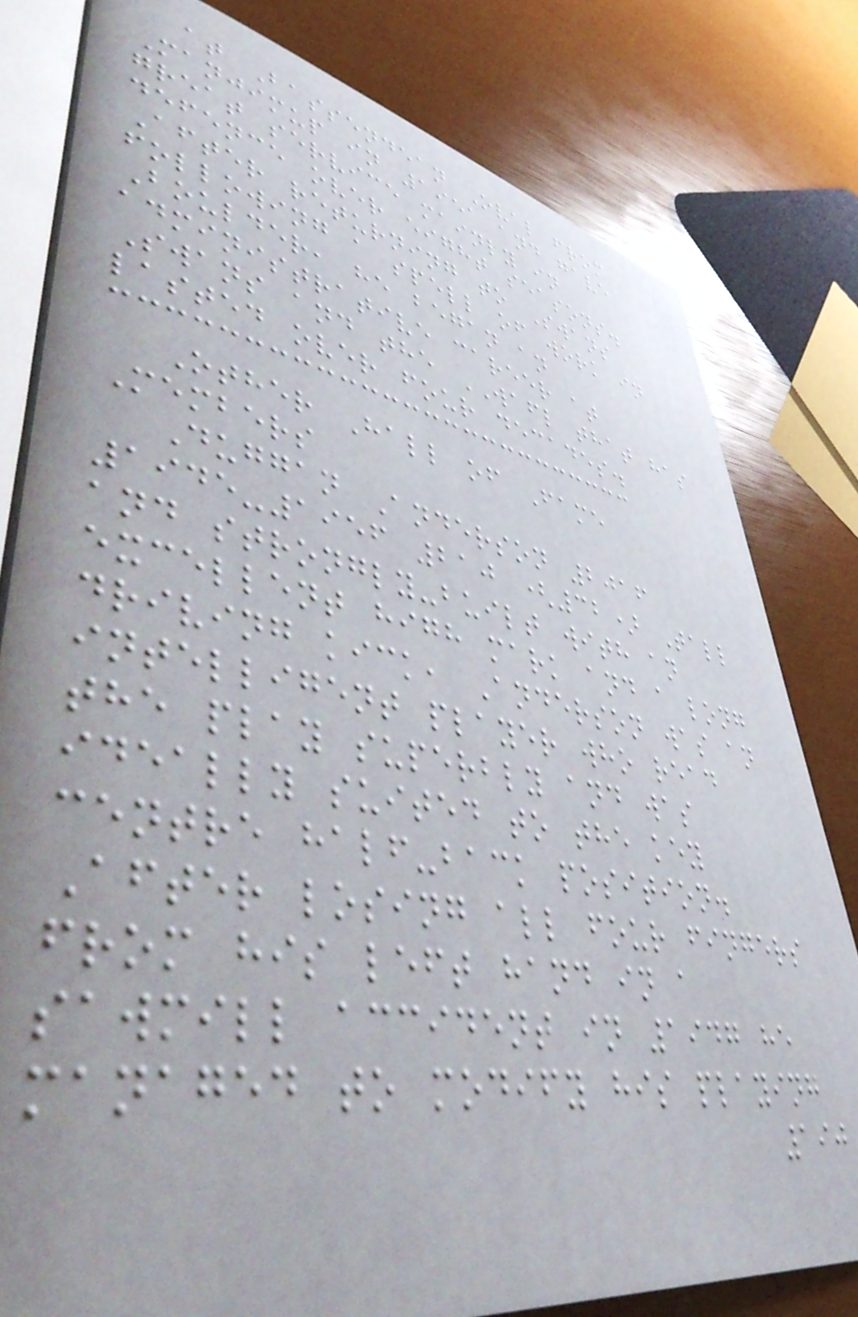at Bassendean Oval from
Manjimup in 1951 and gave
great service mainly in
defence over eight seasons.
After returning to Swans
following a spell of work in
Boulder, he began an
administrative career at
Swans and the WAFL that has
lasted over four decades.
Other Hall of Fame
Members
Duggan Anderson 2016
1945-1956 210 (32) Tall
and strongly-built with an
excellent high mark and a long
driving kick, Anderson was an
intelligent player who read
the play superbly and was
ideally suited to the key
centre half-back position.
After losing all four fingers
from his left hand in a
sawmill accident in 1947 he
managed to modify his playing
190
